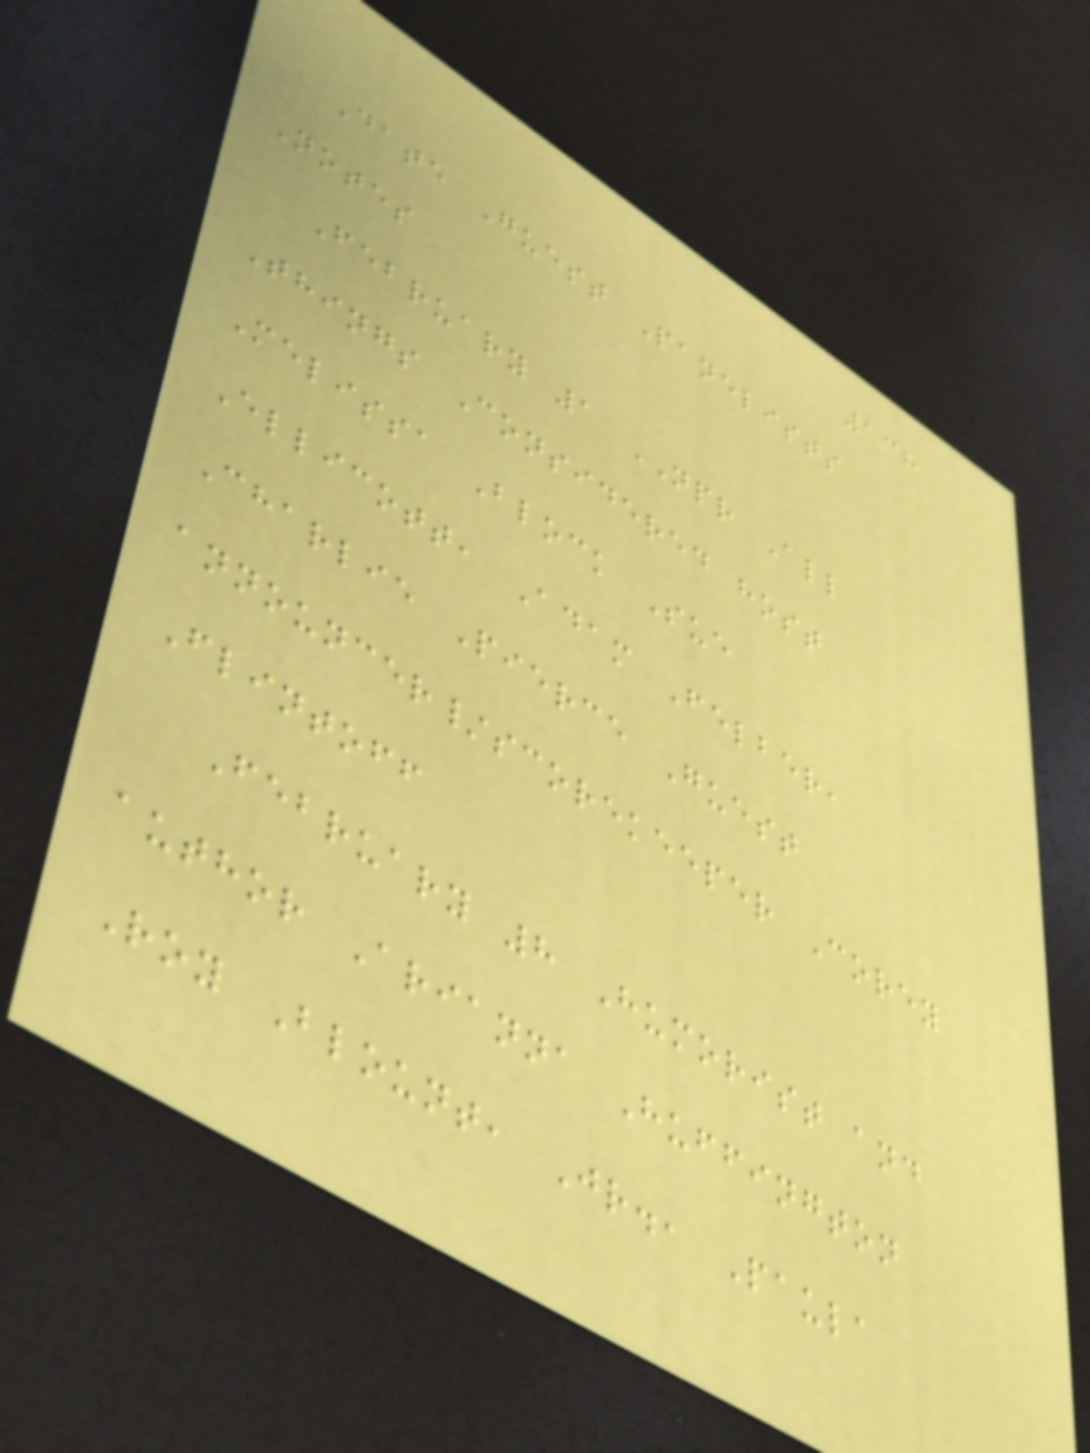138
Date Guest Panelists
Notes
February 1 NPR All
Things Considered host
Melissa Block Sue
Ellicott, Adam Felber,
Charlie Pierce Guest
announcer/scorekeeper Corey
Flintoff
February 8 Humorist and
author Arianna Huffington
Roy Blount, Jr., Paula
